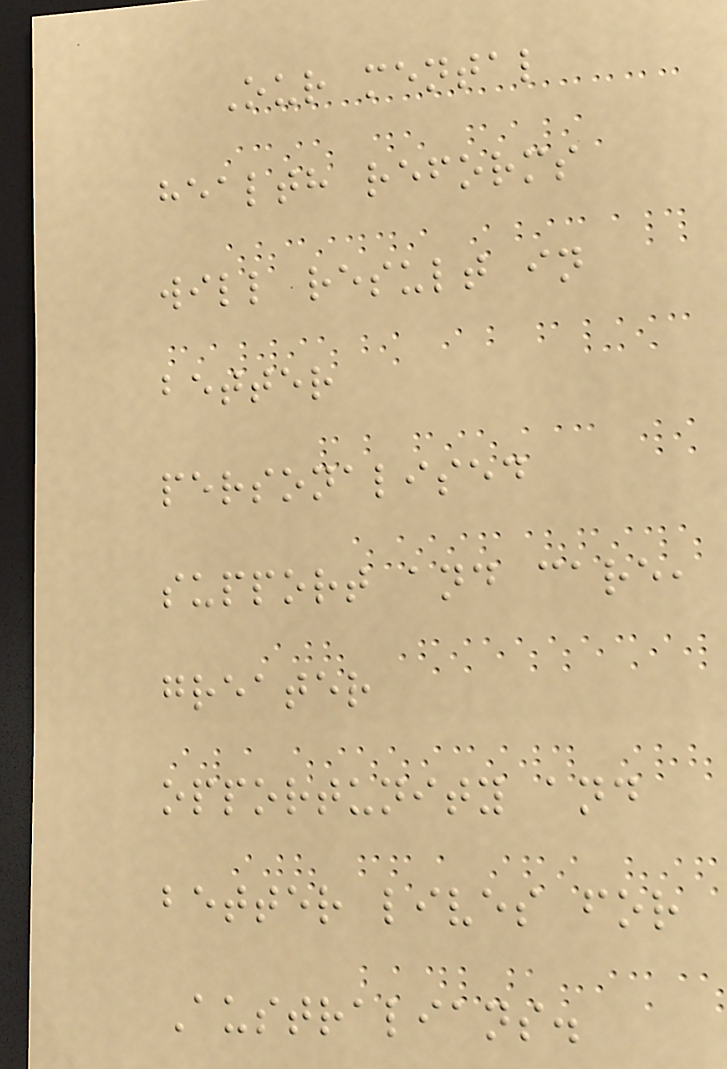Our mental
health reforms
will result in
better
personalised
support and care,
greater
opportunity and
better lives for
Australians.
